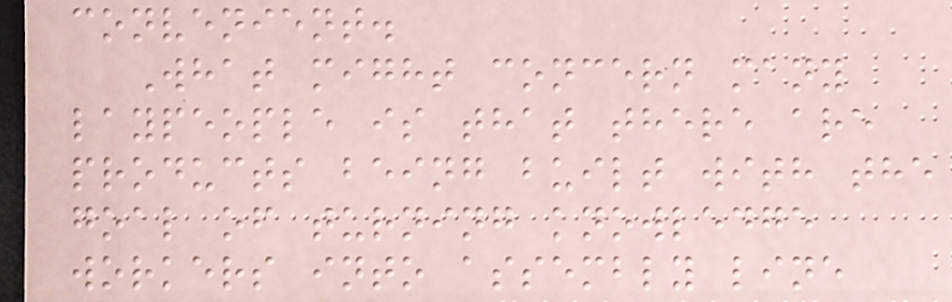convenient.
What might concern many
laypeople is that there are
products being built with the
goal of turning knowledge
workers into assembly line
